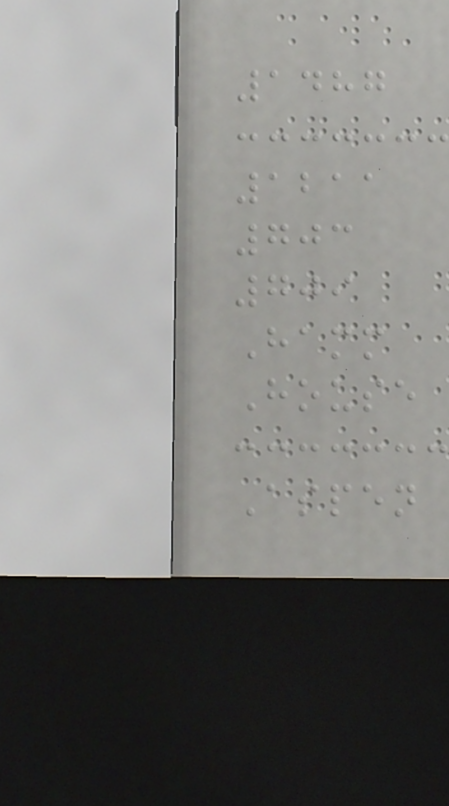1487
1211
703
709
Hamm
House
Aspen
